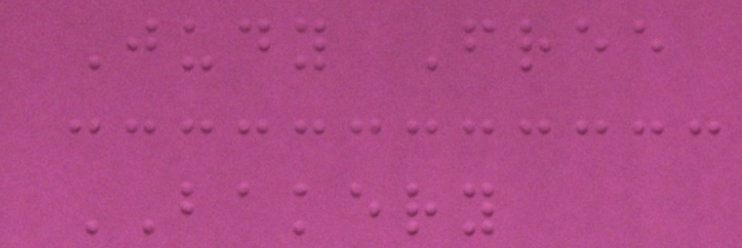Judy Free
BAKERY
